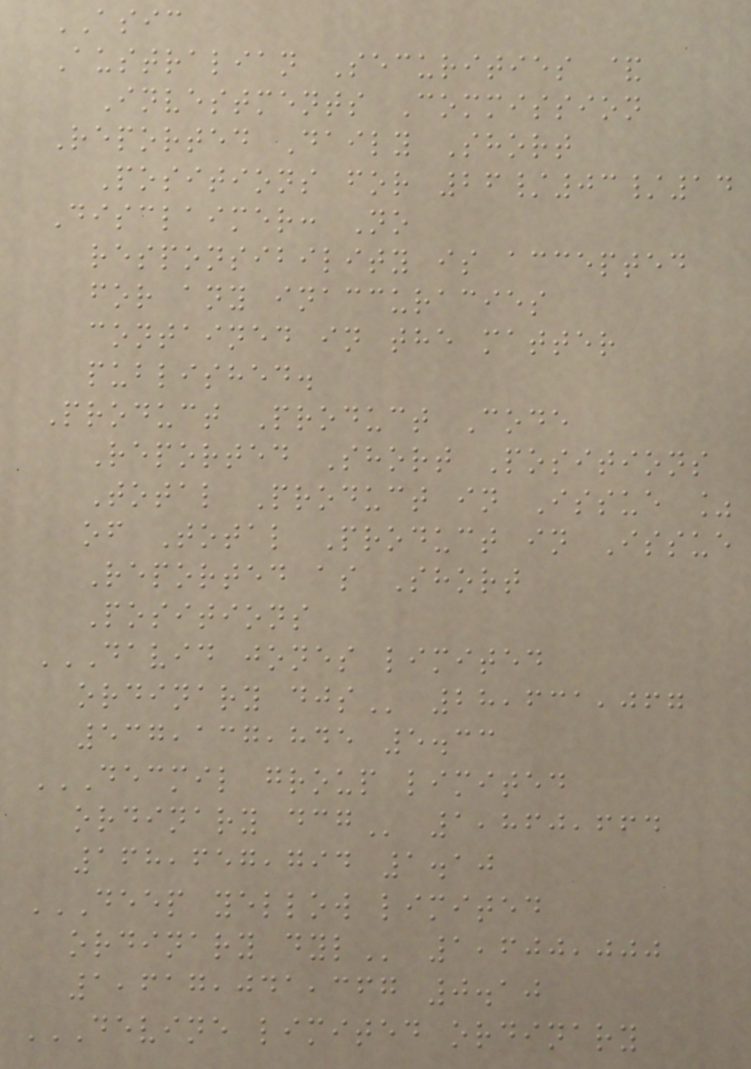ASIC
Australian Securities &
Investments Commission
Reported Daily Short
Positions for 26/03/14
Disclaimer: No
responsibility is accepted
for any inaccuracies
contained in the matter
published.
Product Product Code
Reported Short Positions
Total Product in Issue %
of Total Product in Issue
Reported as Short
Positions
DAVID JONES LIMITED
ORDINARY DJS 28,631,067
537,137,845 5.33
DECMIL GROUP LIMITED
ORDINARY DCG 1,860,664
168,657,794 1.10
DEEP YELLOW LIMITED
ORDINARY DYL 1,600,000
1,617,041,367 0.10
DEVINE LIMITED ORDINARY
